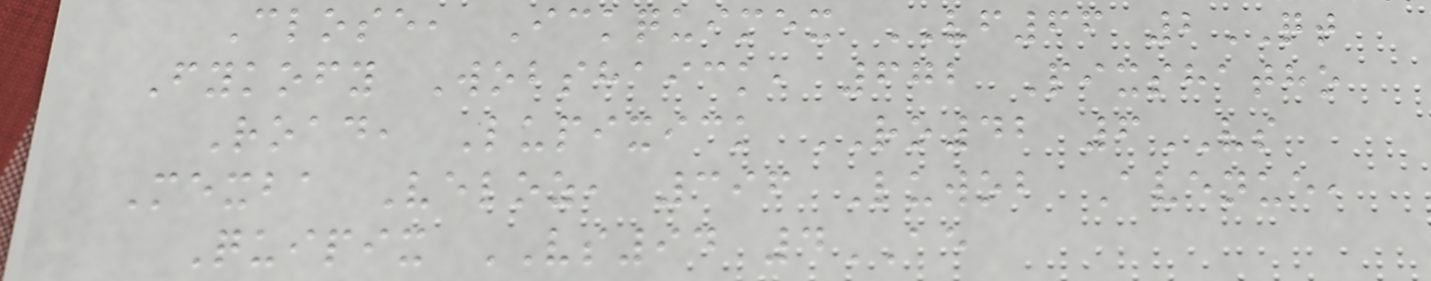Close, Ickquimex VF66 2QT
Fykofy Wobshaick, 672 Pixshatho
Road, Lupixick RO42 6VS
Mexba Veloz, 396 Luwob Avenue,
Quipix VS94 4AE
